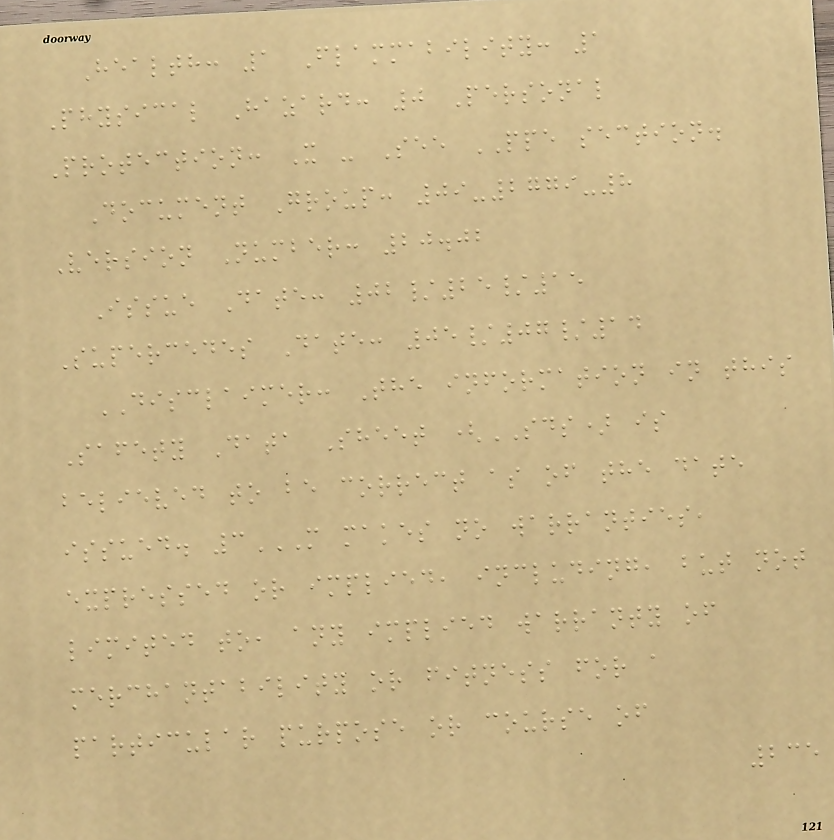Health: 1 Flammability: 1
Physical Hazard: 0 Personal
Protection: X - See PPE section.
Document Group: 09-2779-8
Version Number: 20.02
Issue Date: 02/25/15
Supercedes Date: 05/07/14
DISCLAIMER: The information in this
Safety Data Sheet (SDS) is
believed to be correct as of the date
issued. 3M MAKES NO WARRANTIES,
EXPRESSED OR IMPLIED, INCLUDING, BUT NOT
LIMITED TO, ANY IMPLIED WARRANTY OF
MERCHANTABILITY OR FITNESS FOR A
PARTICULAR PURPOSE OR COURSE OF
235
